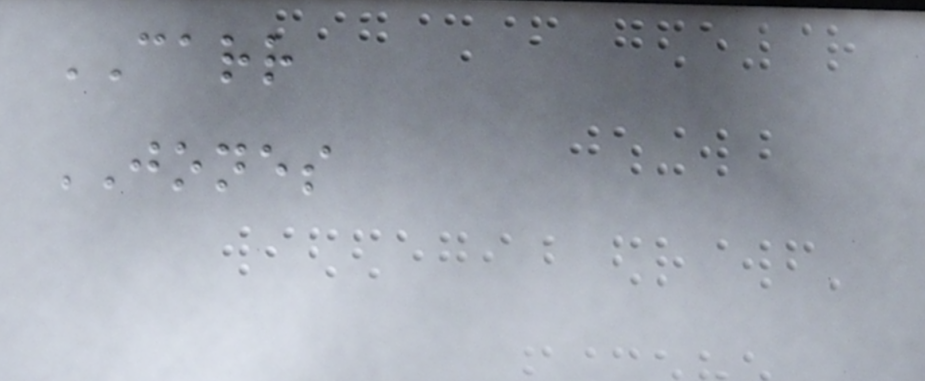CARR
JONES
